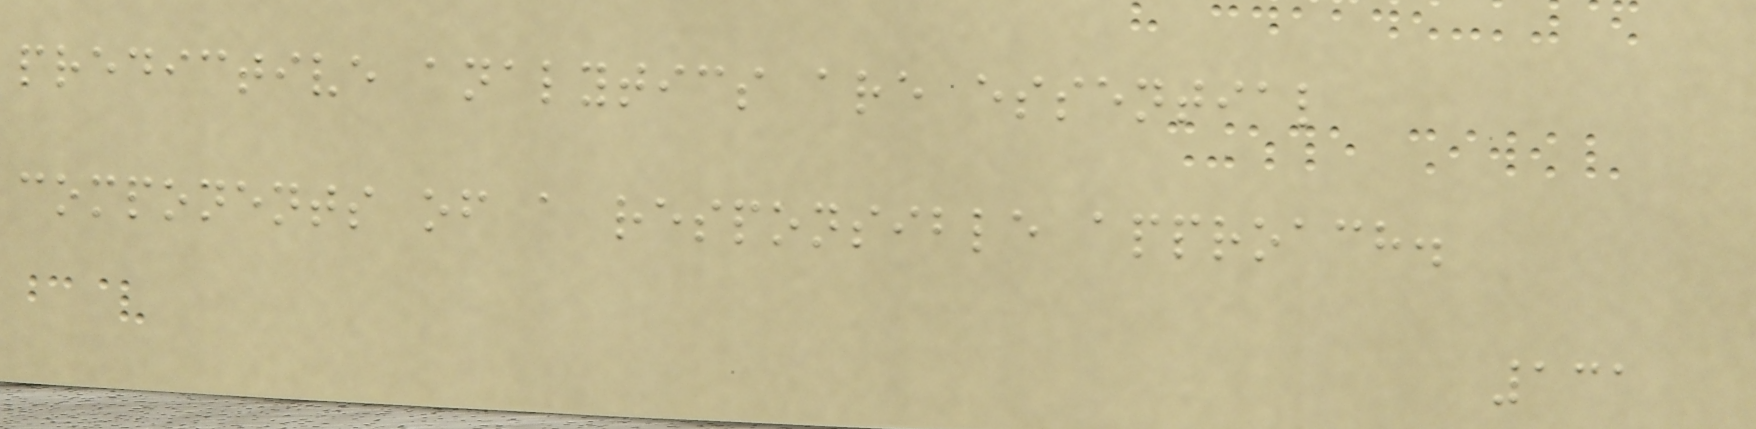predictive analytics are essential
components of a responsible approach.
131
